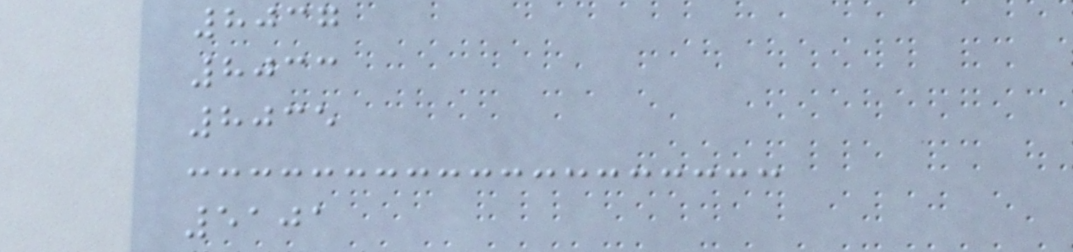8037
8033
8035
5101
